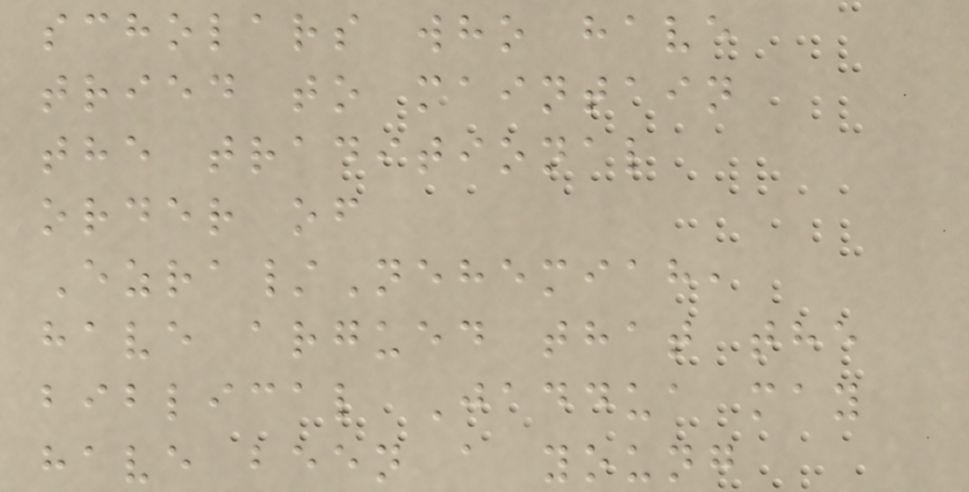scholars who have
tried to maintain
the traditional
order of
Ezra/Nehemiah,
have argued that the
biblical Jaddua may
have been a young
